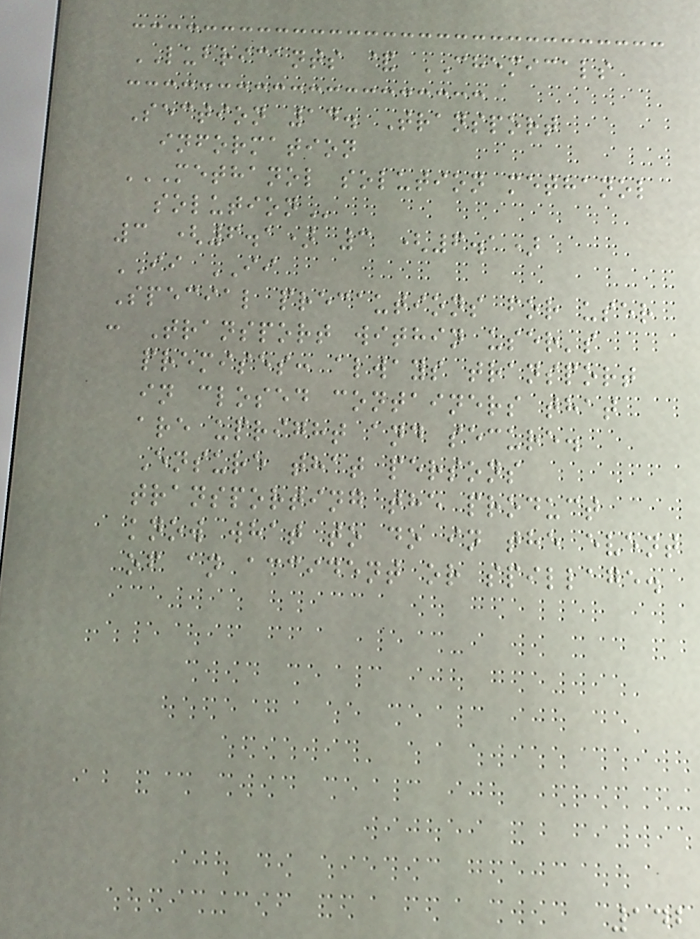LUBRICANTS & CHEMICALS
Section 14. Transport
information
METHANOL SOLUTION METHANOL
SOLUTION
3 (6.1) 3 (6.1)
II II
Special precautions for user
: Transport within user's
premises: always transport
in closed containers that
are upright and secure.
Ensure that persons
transporting the product
know what to do in the event
of an accident or spillage.
142
